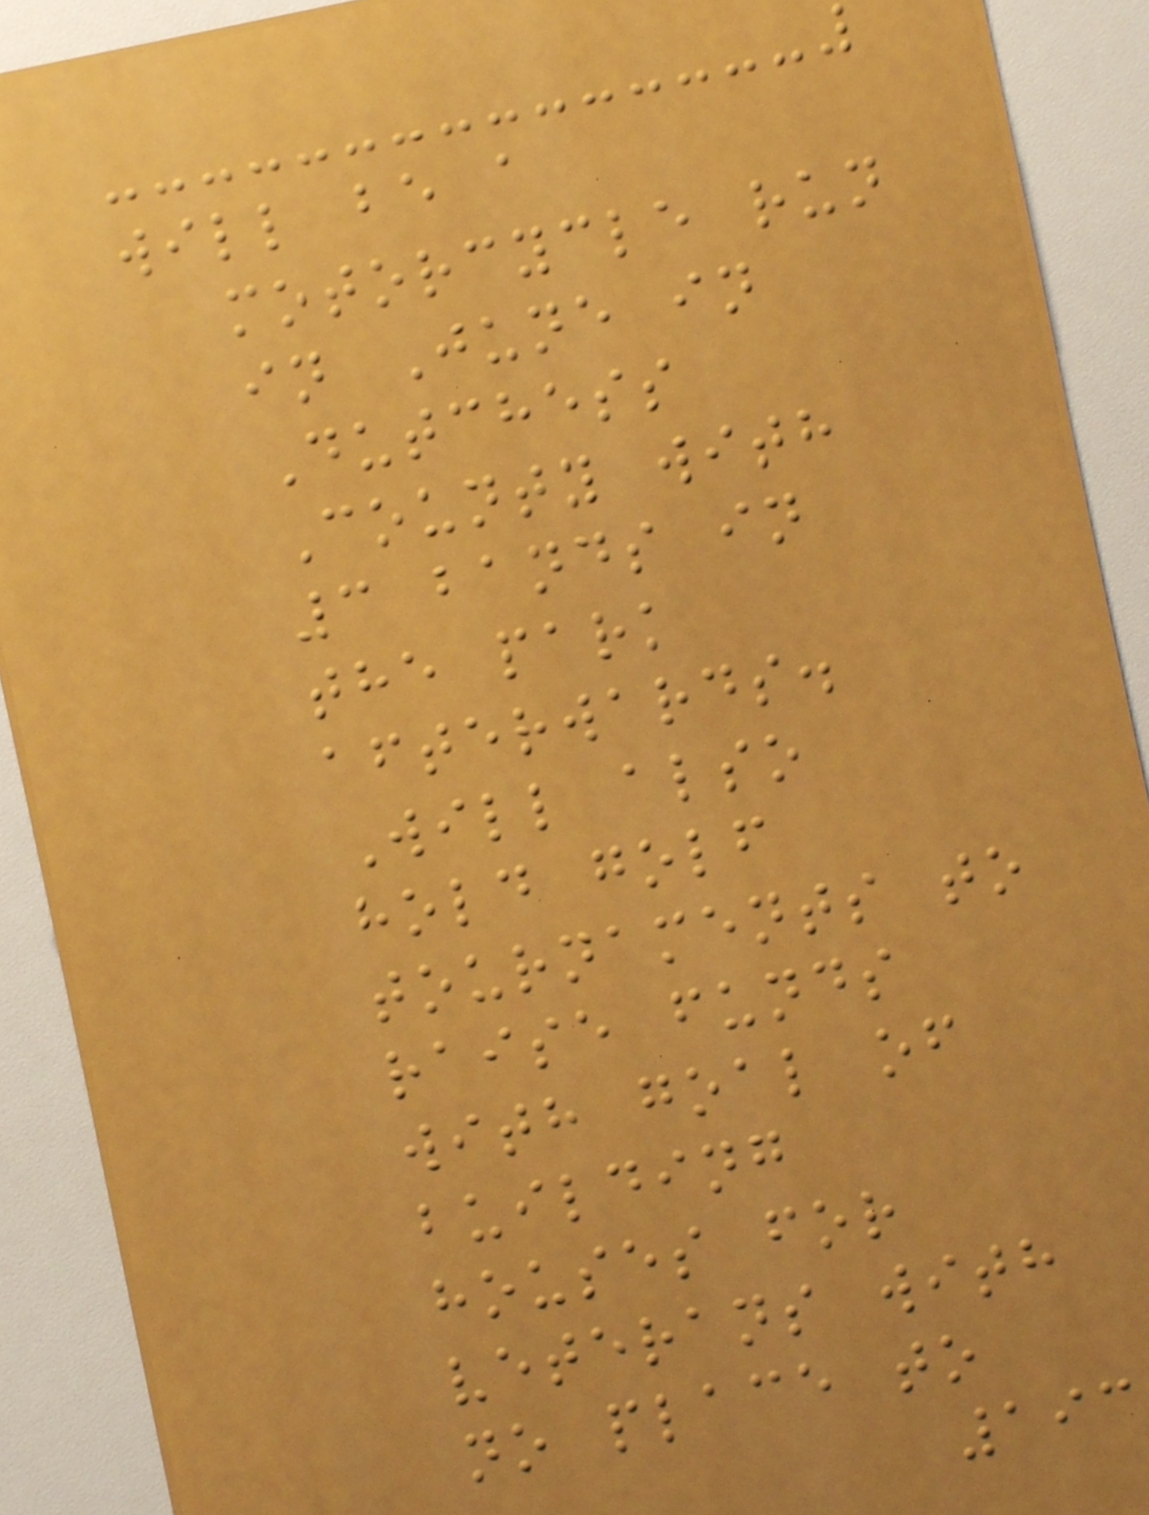will be a
motorcycle run
in June in
Dutchess
County with
3 bands in
the park
afterwards.
Will also
hold golf
tournaments to
raise funds
with goal of
building
houses for
veterans with
no place to
193
